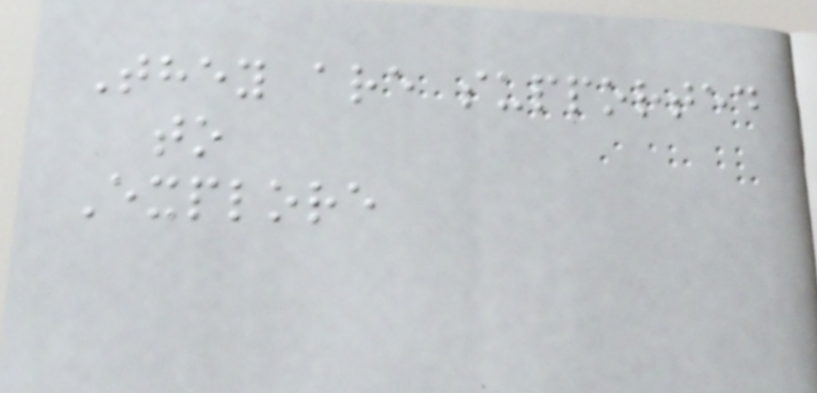They are supported
to
Explore
